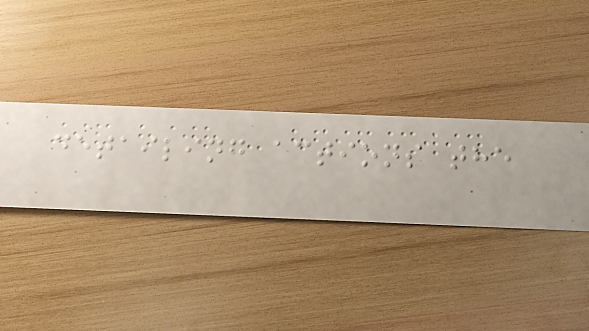detailing actions the
